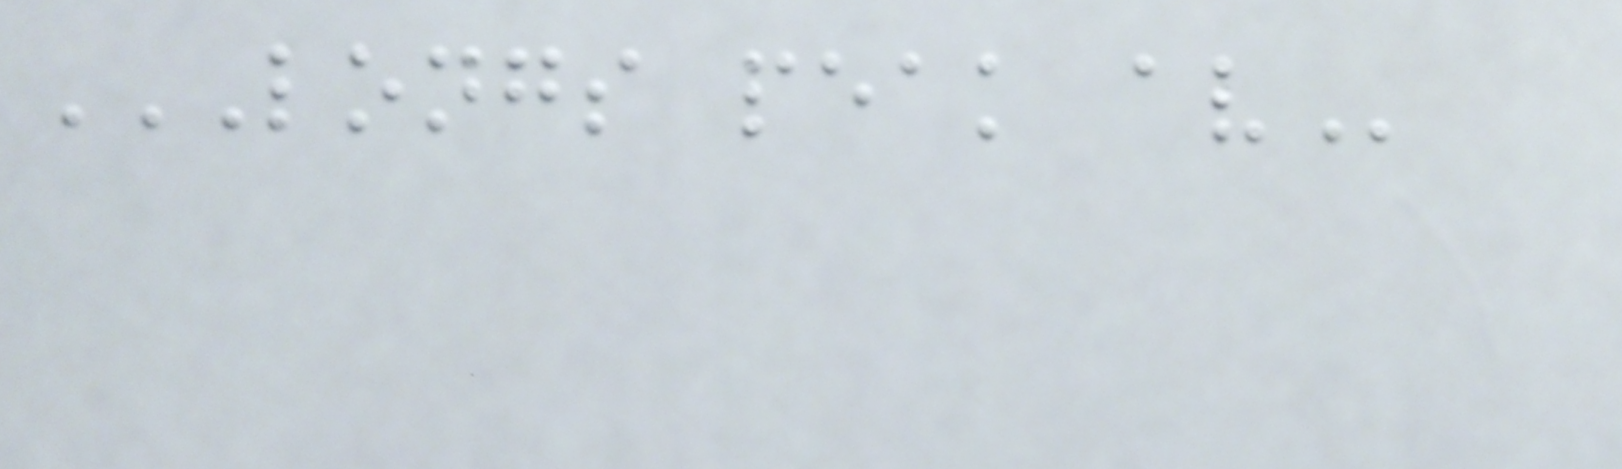LONGS PEAK AV
